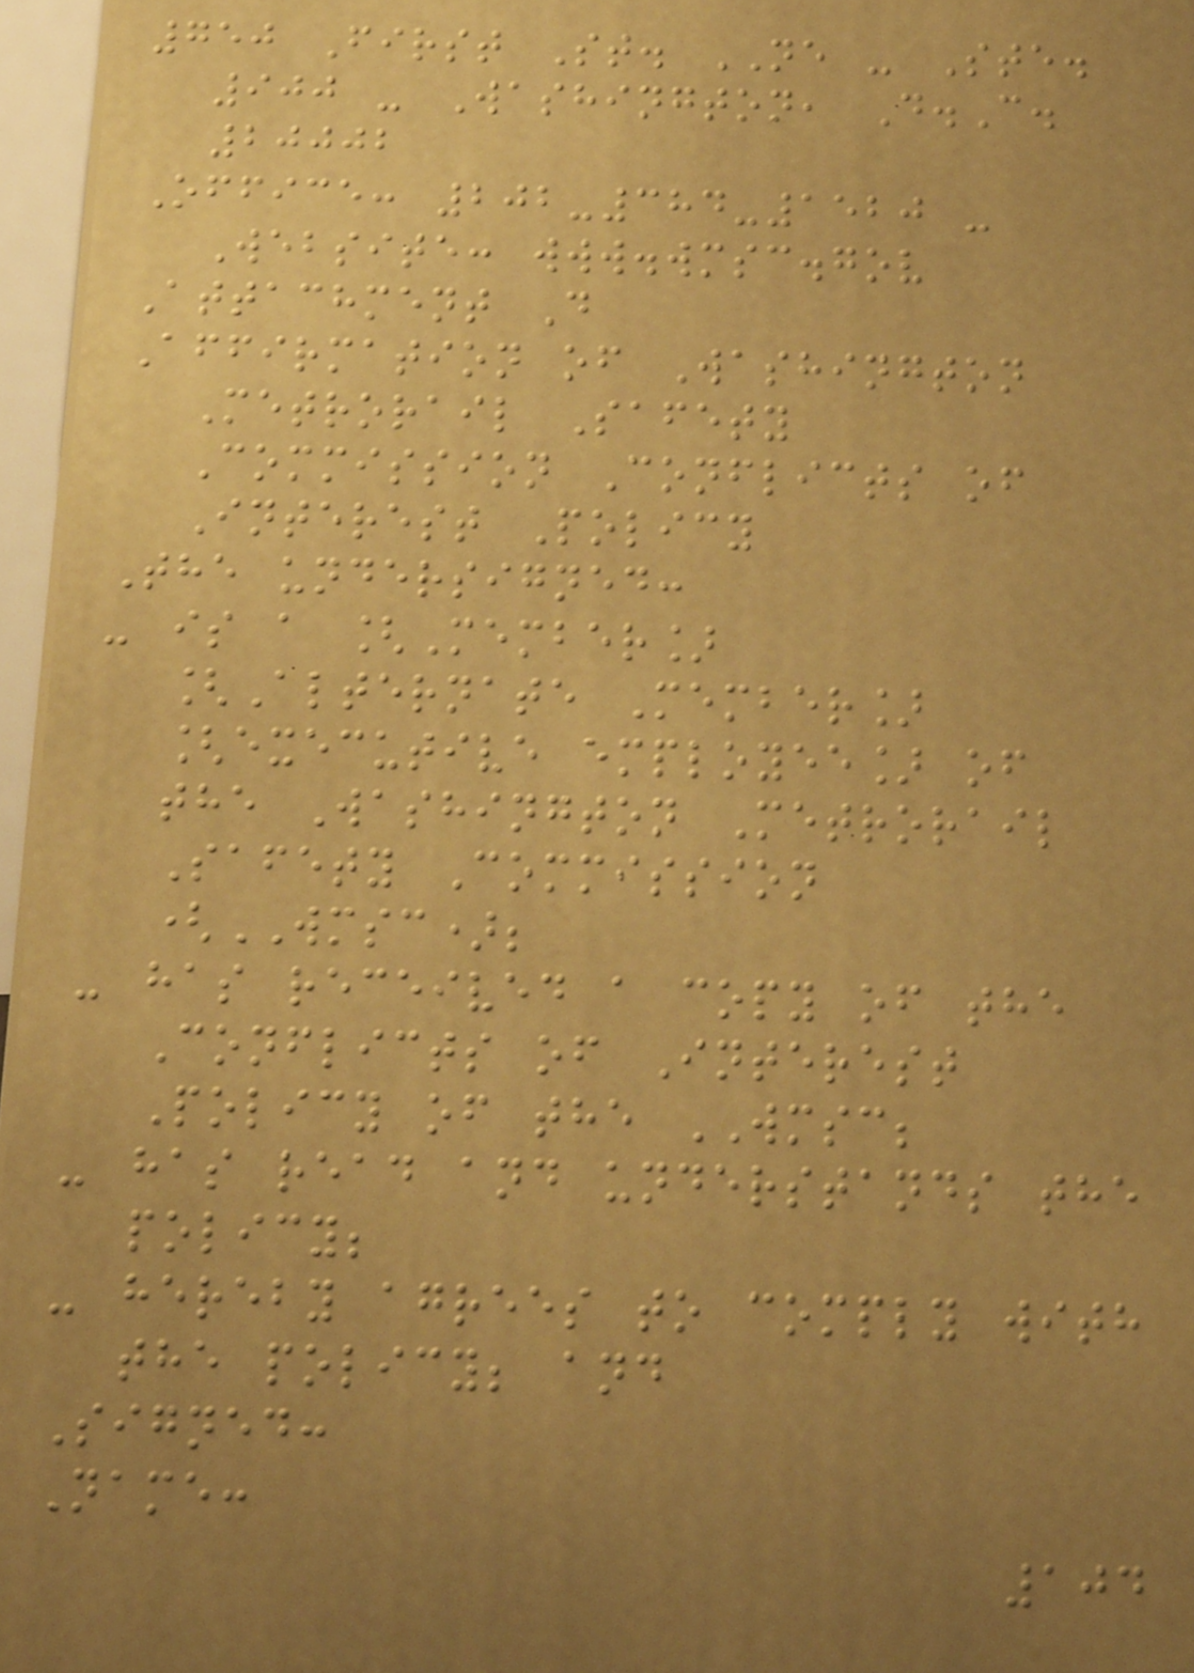750 First St. NE - Ste.
900 - Washington, D.C.
20002
Office: 202-384-1520 -
Website: www.wmsc.gov
Attachment D
Affirmation of Washington
Metrorail Safety
Commission Conflicts of
Interest Policy
The undersigned:
- is a [Member]
[Alternate Member]
[executive employee] of
the Washington Metrorail
Safety Commission
(WMSC);
- has received a copy of the
Conflicts of Interest
Policy of the WMSC;
- has read and understands the
policy;
- hereby agrees to comply with
the policy; and
Signed:
Name:
104
